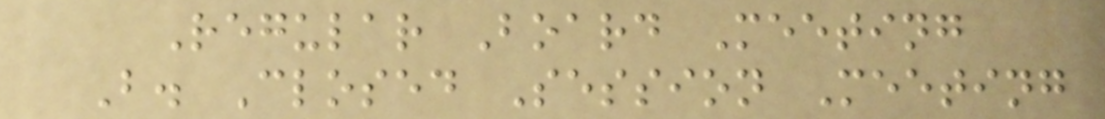Regular Board Meeting
B. Closed Session Meeting
